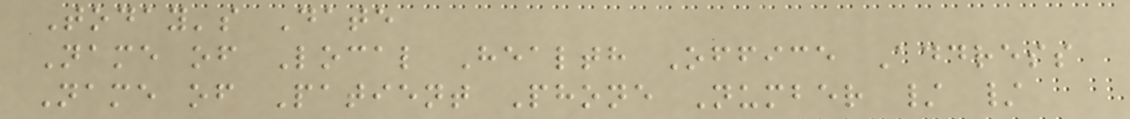Today's Date
Name of Local Health Office Address
Name of Patient Phone Number / /
